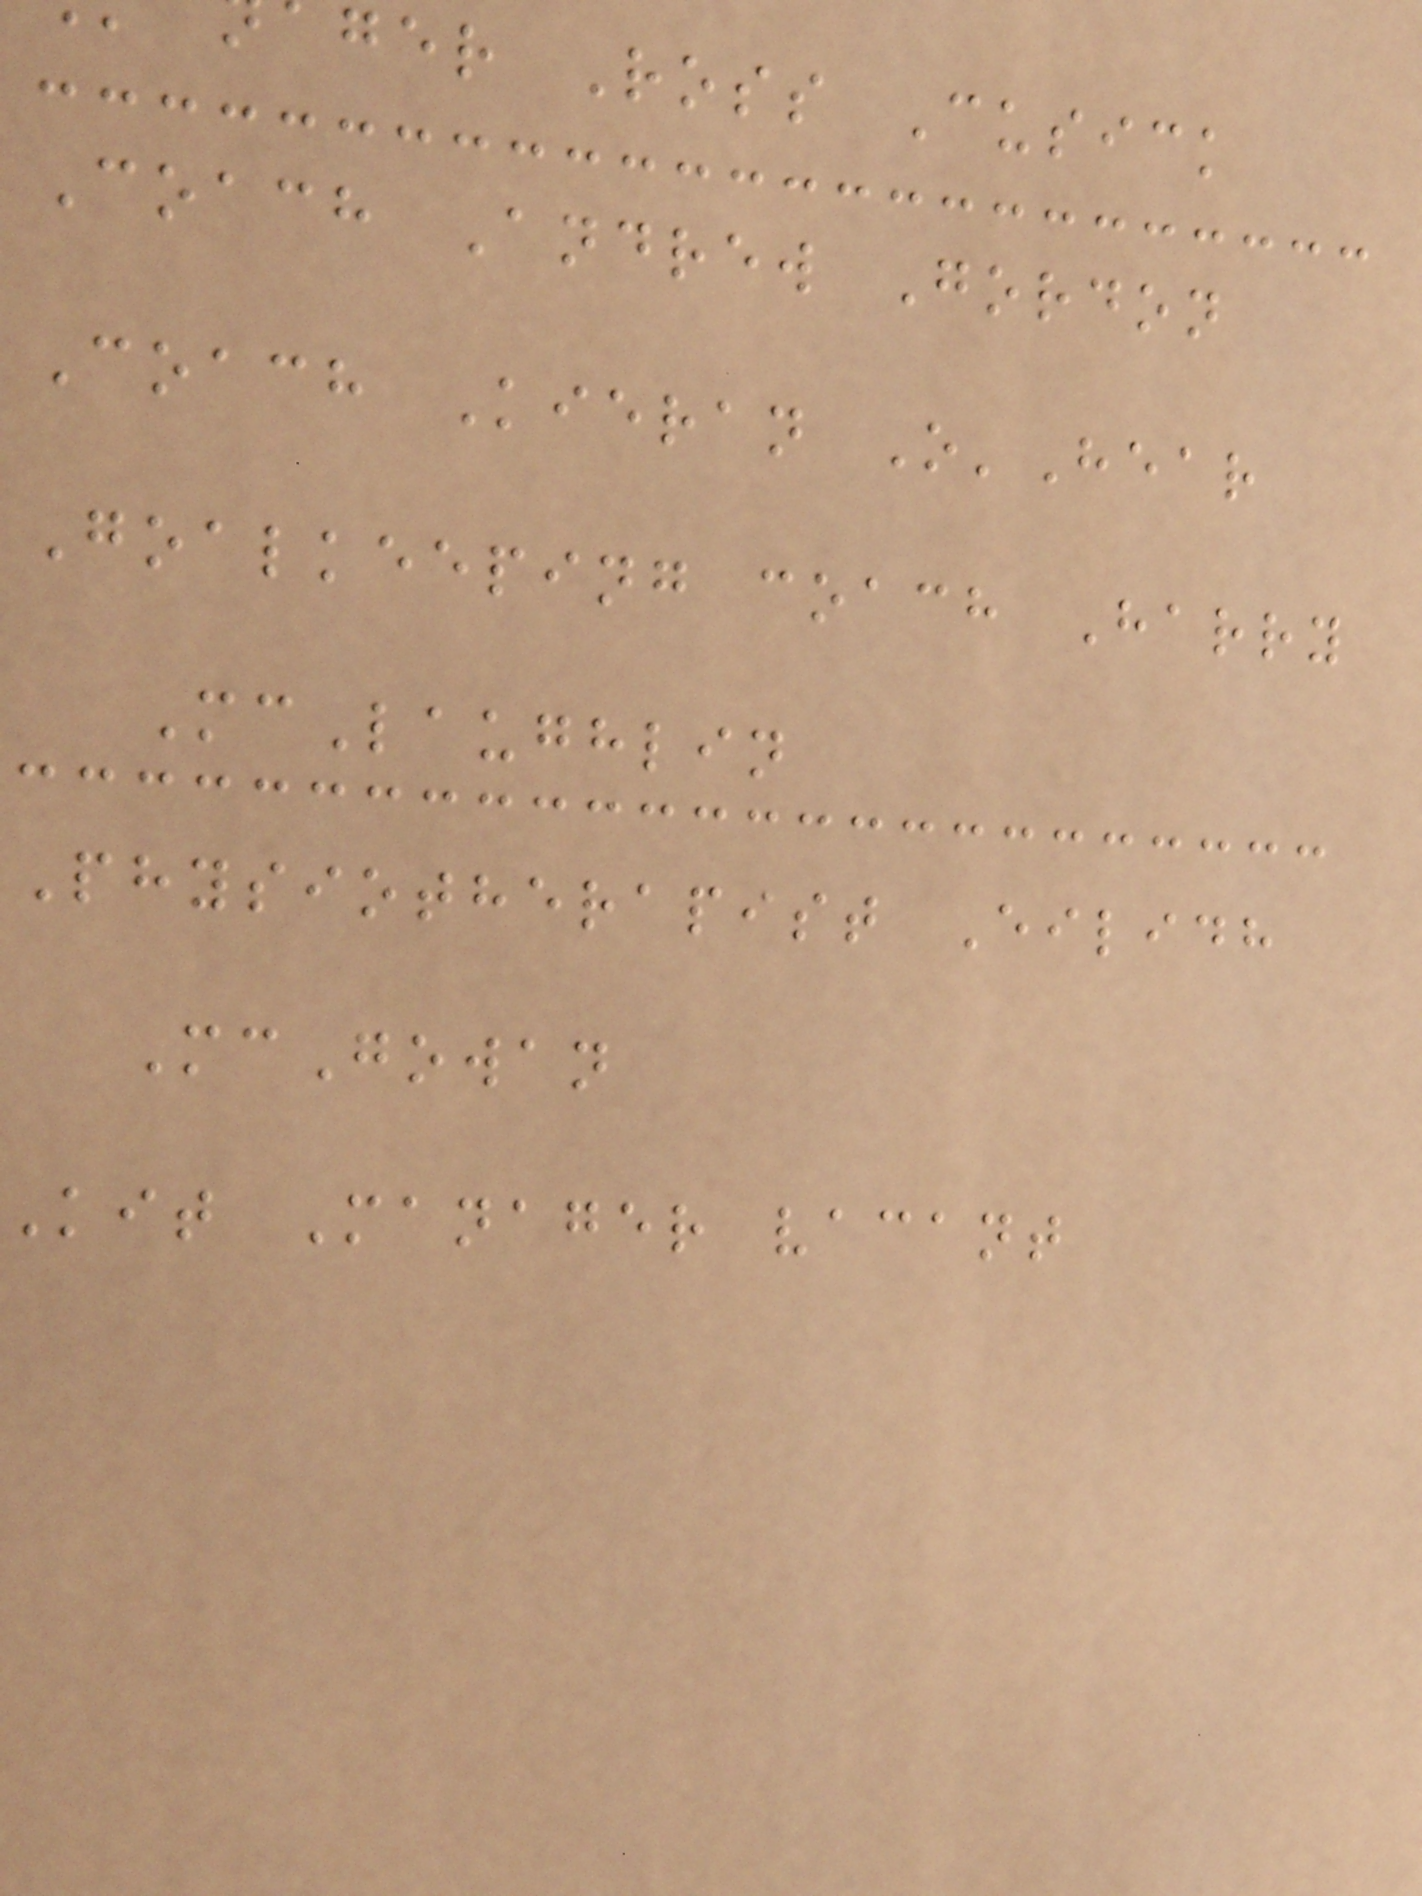ger Ross Cusick
Coach Andrew Gordon
Coach Kieran O'Hear
Goalkeeping coach Harry
McLaughlin
Physiotherapist Eilidh
McGowan
Kit Manager vacant
